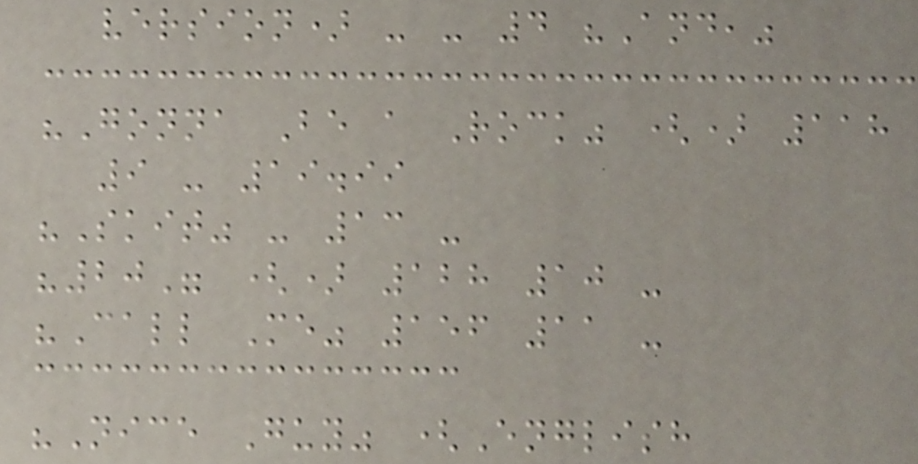version) - - 4 "And,"
"Gonna Be a Rock" () 118
9 - 19.99
"Skit" - 13 -
"20" () 128 10 -
"Call Me" 156 11 -
"Nice Guy" (English
